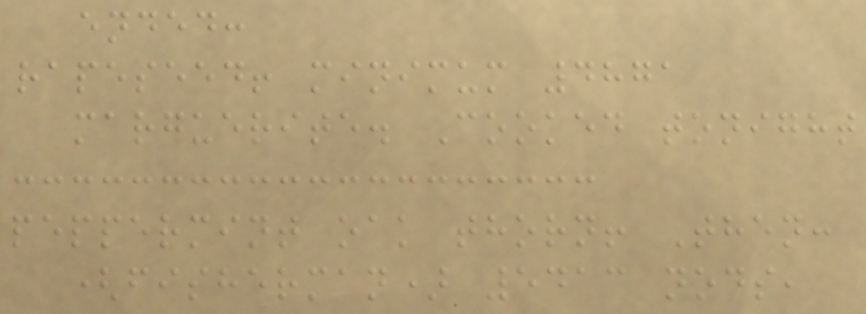ended:
rapeseed! minimum 4871
marguerite. Cooked tonight
peppermint oak thorn! Then:
(fisherman) 5413 nods,
